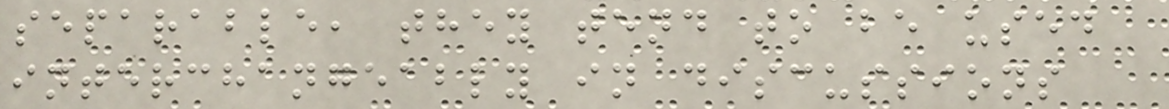separable, they tend to be used
interchangeably in discussions
